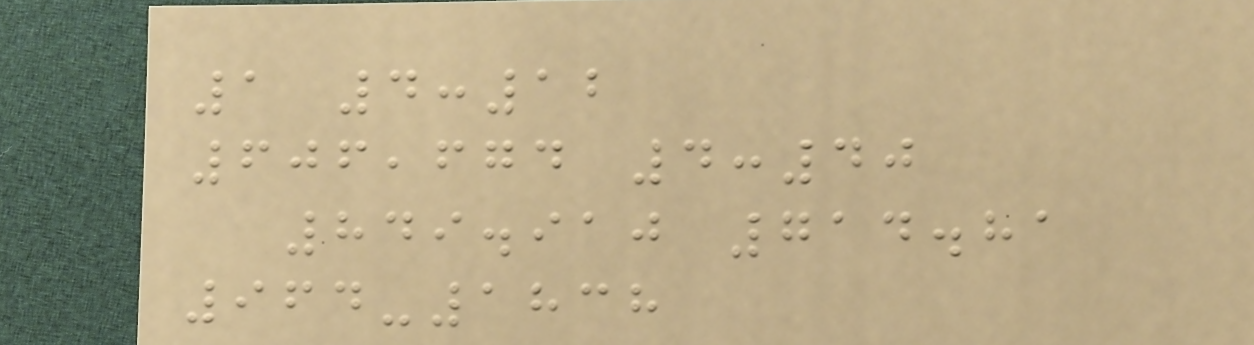1 4:12
606,674 4:40
849.910 714.81
964-1838
